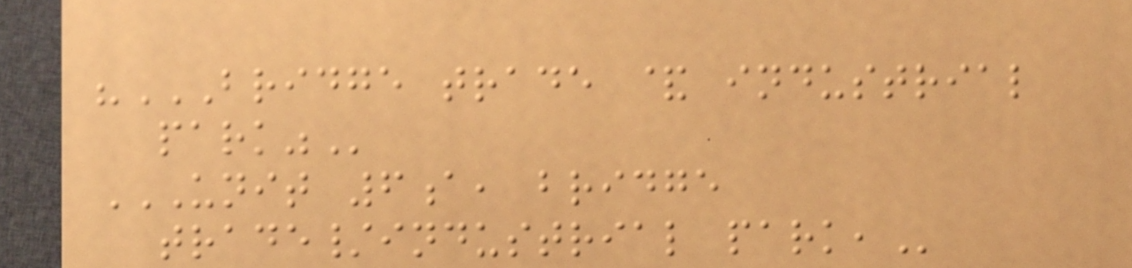"BRIDGE TRADE & INDUSTRIAL
PARK"
UNIT 6A, BRIDGE
TRADE/INDUSTRIAL PARK,
